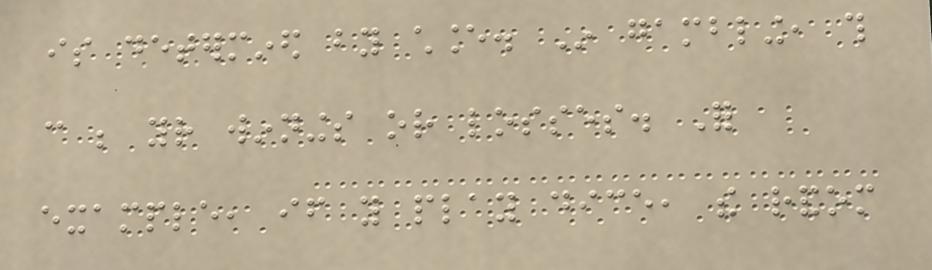is determined by chance. In gambling, this
can be your winnings or losses. For
example, if you play dice, the random
